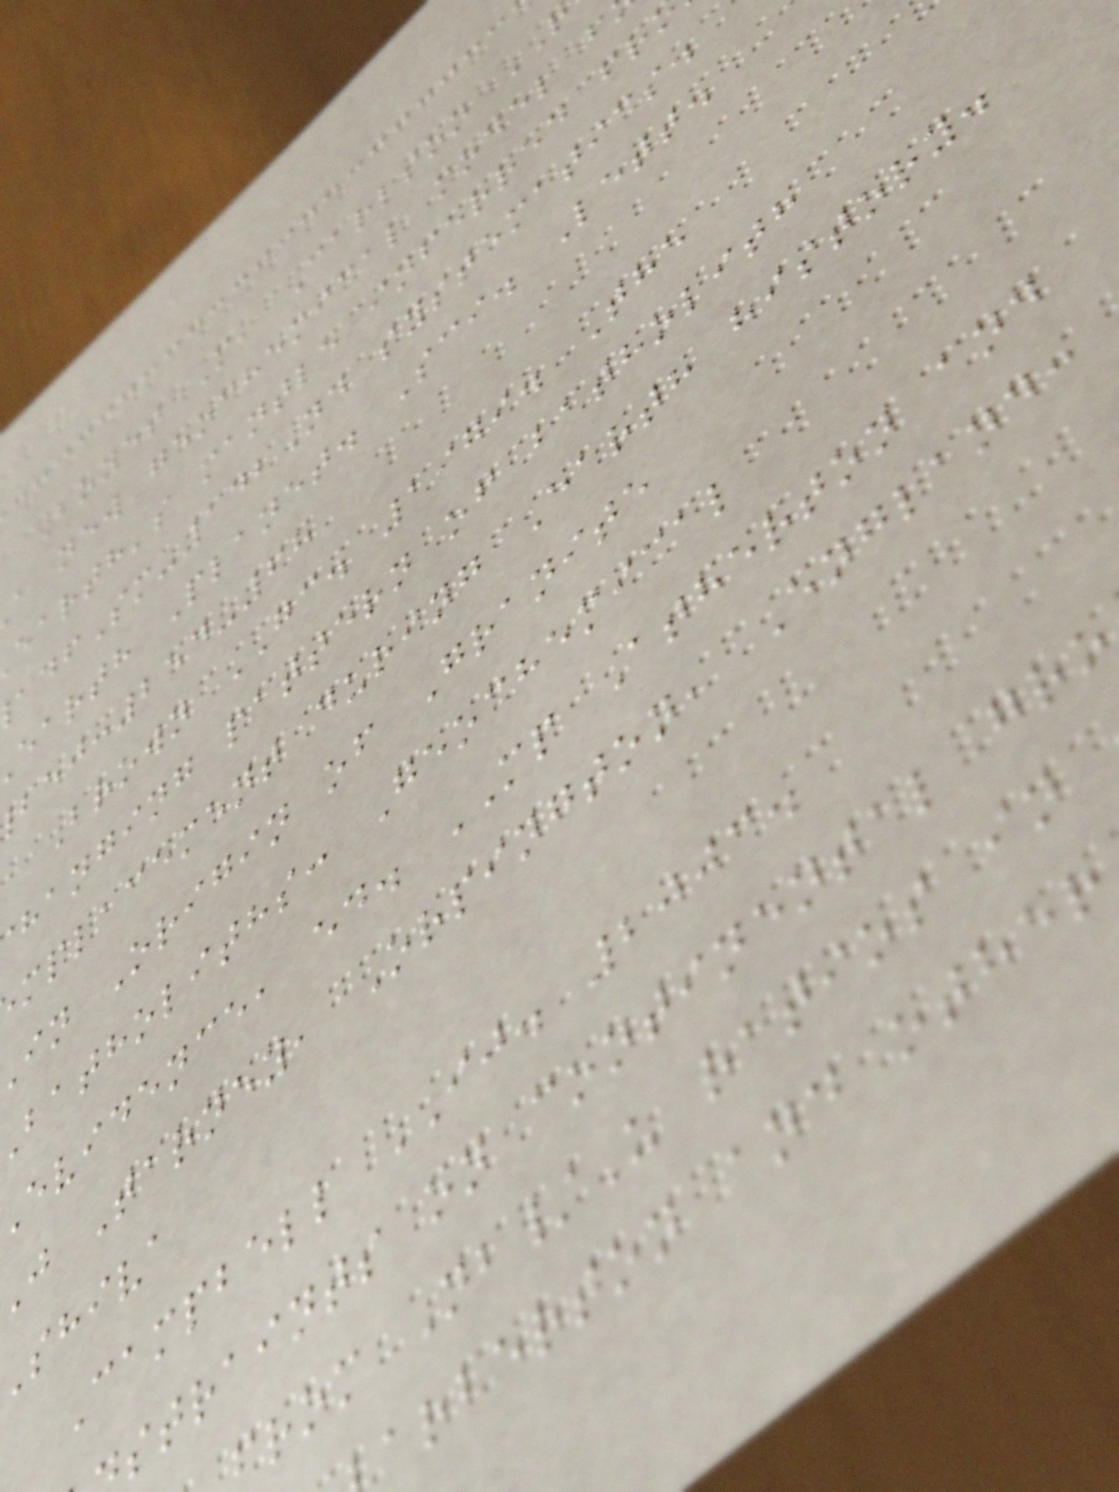Boyet M, Carlson
a new geochemical model f
earth's mantle inferred fr
Sm-142Nd systematics.
earth Planet. Sci. Lett.
:254-68
Brown GC. 1979. The
hanging pattern of batholith
mplacement during Earth history.
in Origin of Granite
batholiths: Geochemical
evidence, ed. MP Atherton and
j Tarney, Orpington, England:
shiva
Campbell IJ. 2003.
straints on continental gro
rom Nb/U ratios in
arberton and other
